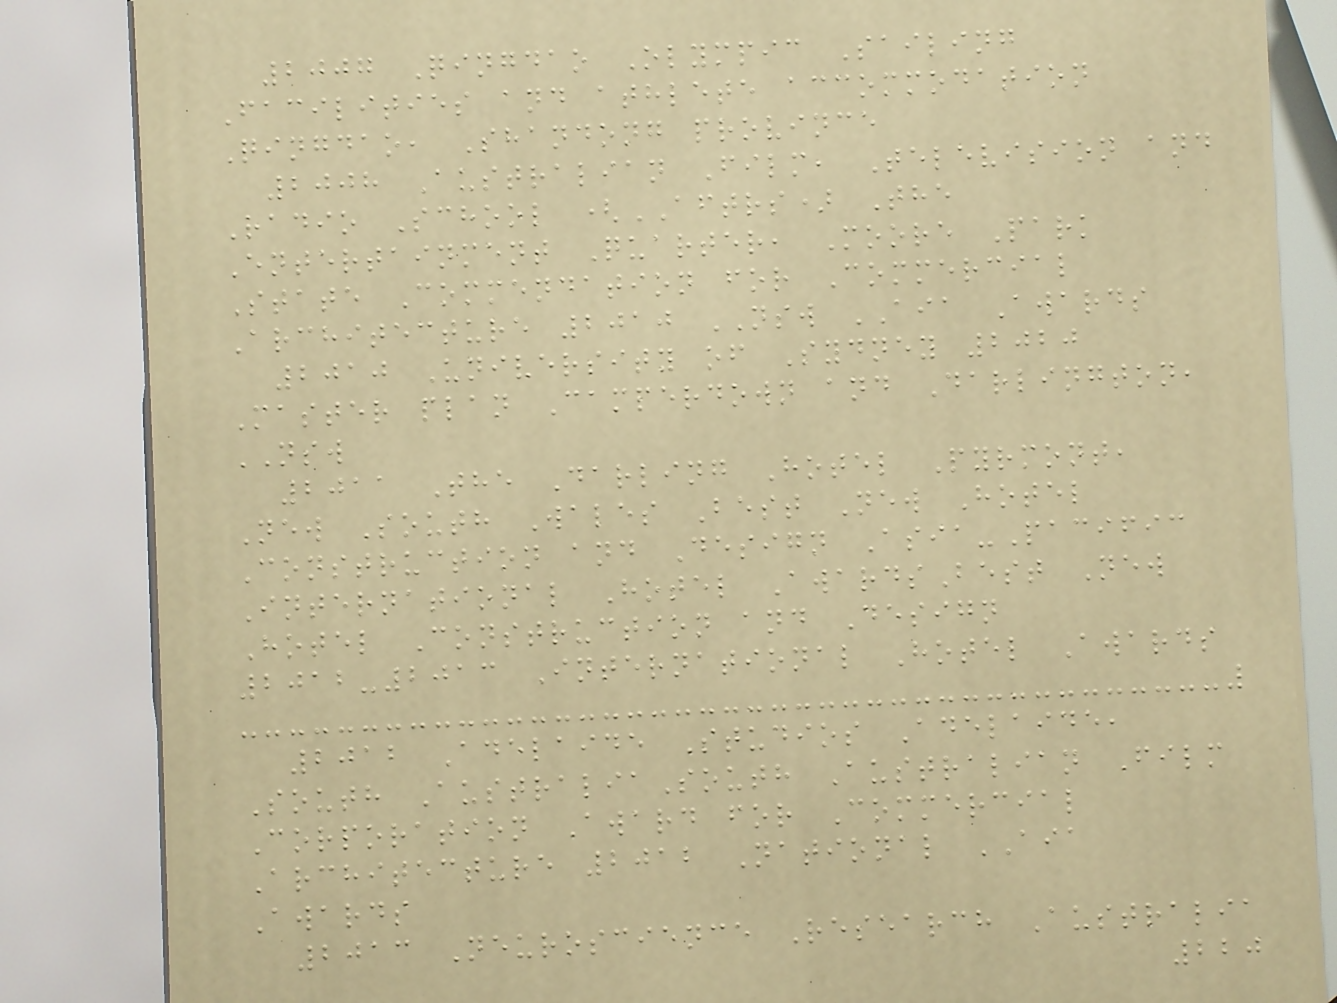2007 Qingdao Olympic Sailing
Facilities and athlete accommodation
Qingdao, Shandong province
2008 Australian Film, Television and
Radio School (AFTRS) The
Entertainment Quarter, Moore Park
State Commendation for Commercial
Architecture 2010 NSW AIA Awards
2010 University of Sydney 2020
Master plan Camperdown and Darlington,
NSW
2011 The Darling Hotel Pyrmont,
New South Wales Best New Hotel
Construction and Design Asia-Pacific
International Hotel AwardsBest New
Hotel Construction and Design
2012-2013 International Hotel Awards
2012 Adelaide Studios Adelaide,
South AustraliaSouth Australian Film
Corporation Award for Commercial
Architecture 2012 National AIA
Awards
2013 Neuroscience Research Australia
220
